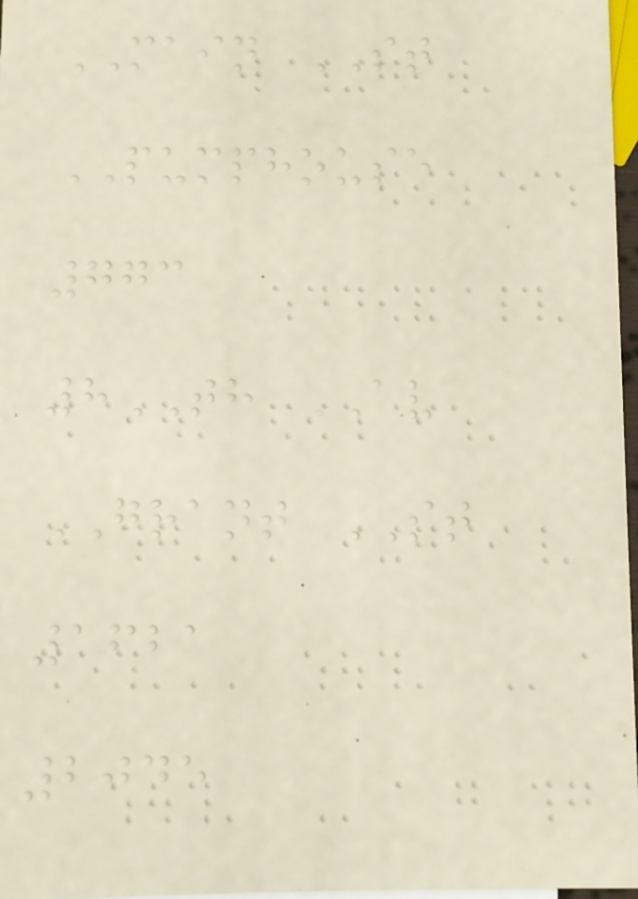MAIN ST
PUMPHOUSE
773
8TH AV
GRANT ST
1621
2045
